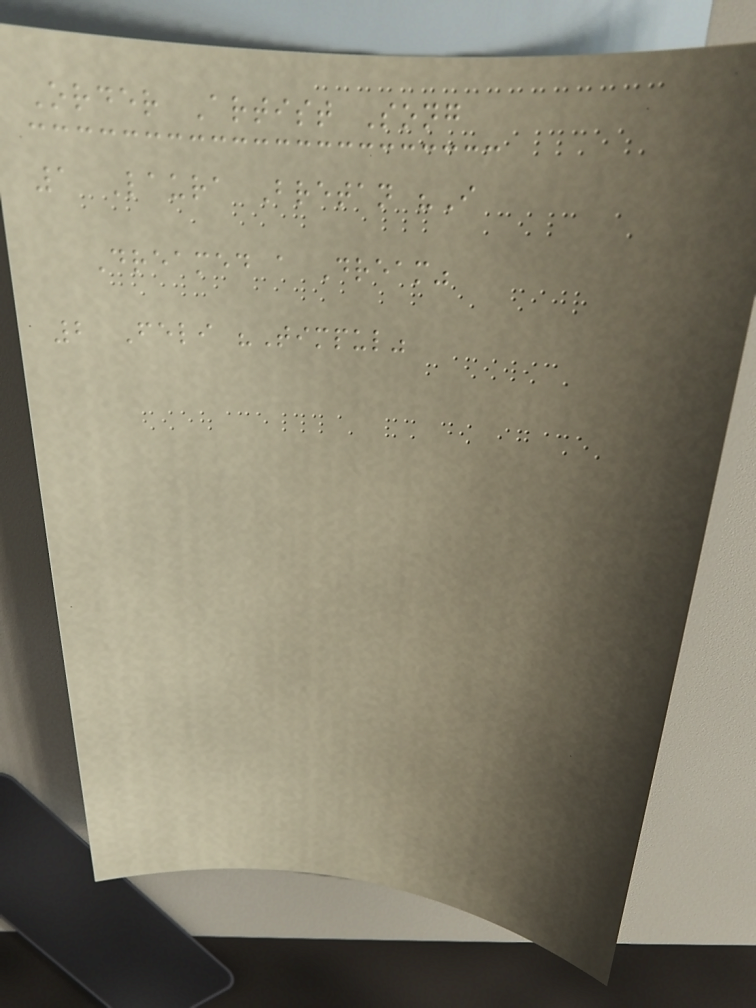Order Artist Song
1 Laura Bretan "I
Dreamed a Dream"
2 Feli "Timpul"
